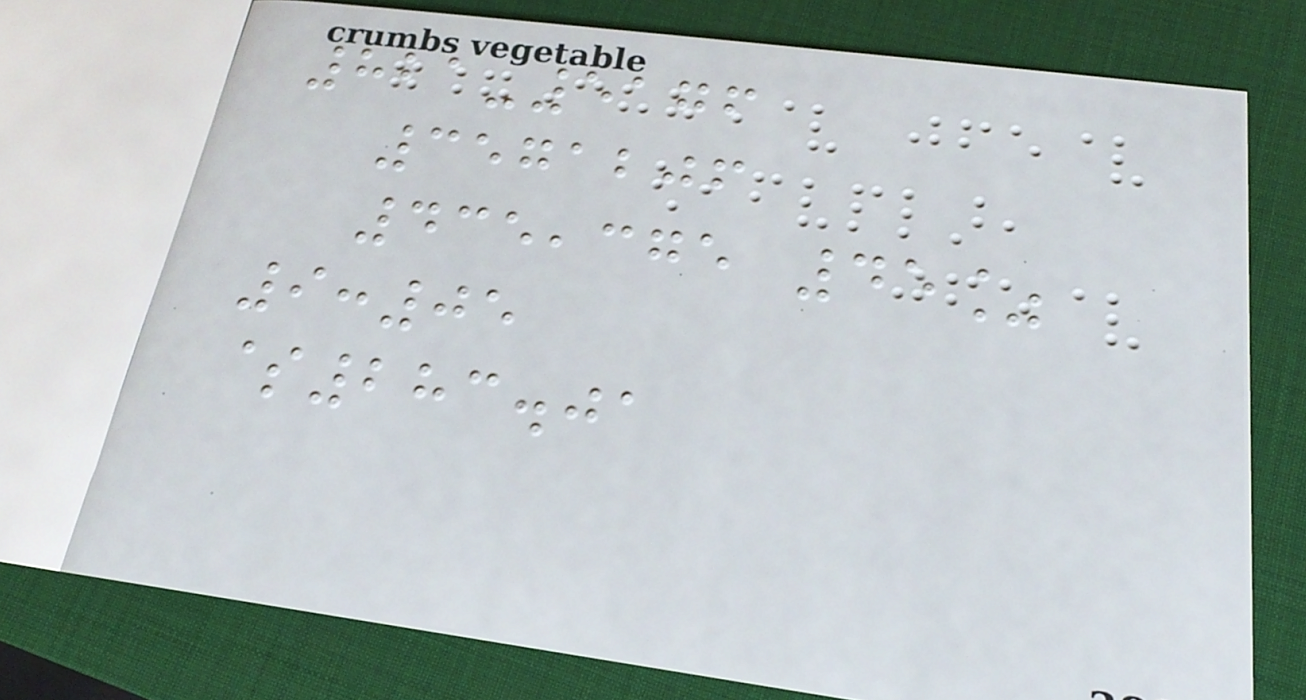821-5176
3571206
435,375 45%
9:05
$283.01
